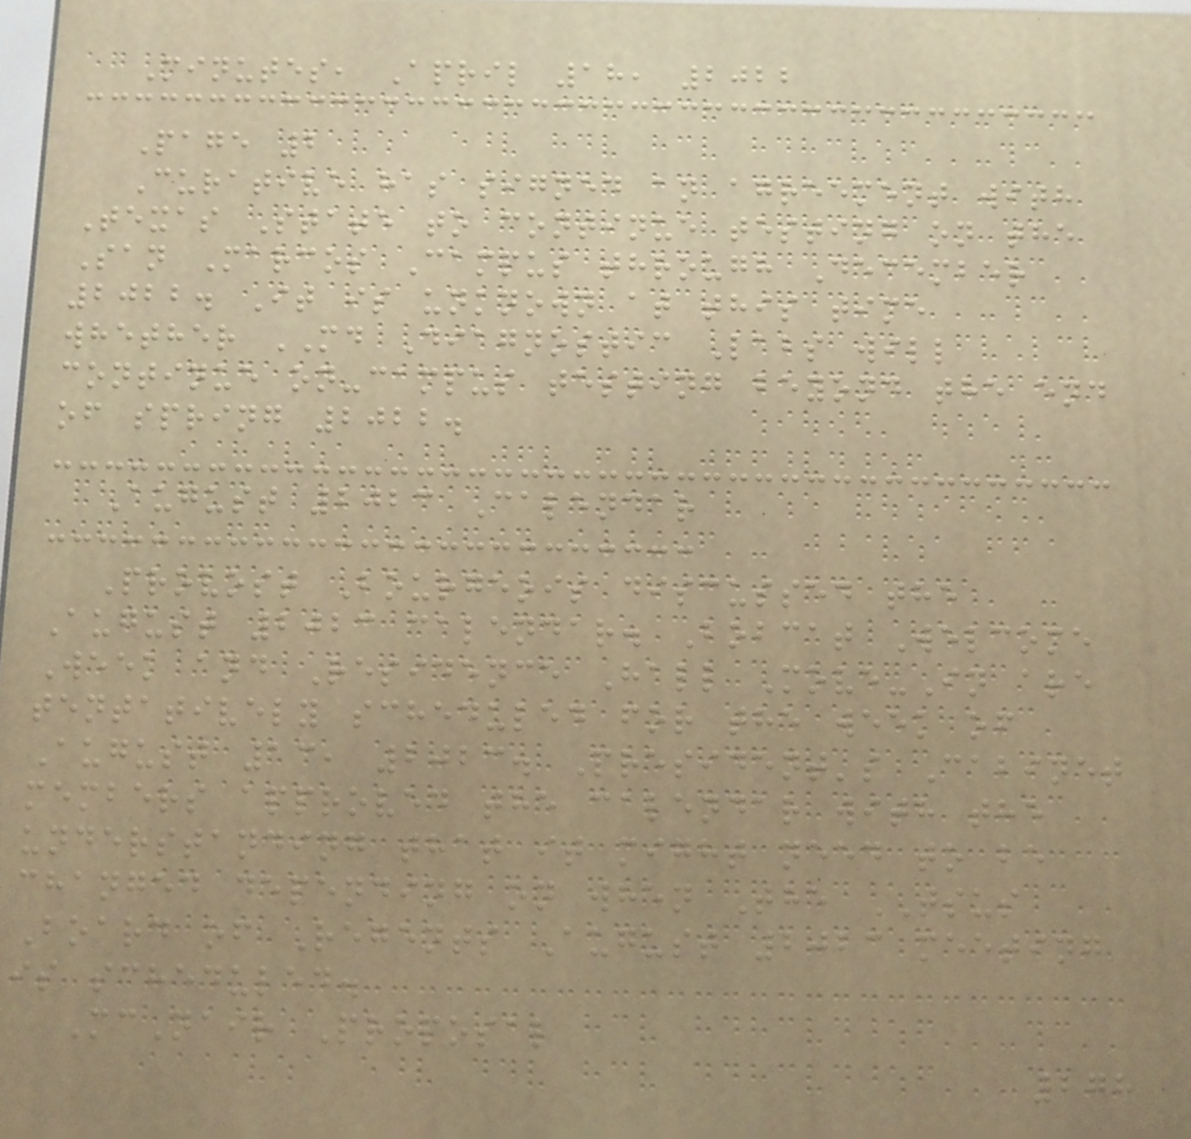Minutes, April 18, 2022
Page 2
Curative has signed an agreement with
Texas State to continue testing on the
San Marcos Campus through December
2022. It is unknown at this time
whether MD Diagnostic Labs will
continue on-campus testing beyond the end
of spring 2022.
August 2023 Calendar
Provost Bourgeois discussed the
August 2023 calendar. Bobcat Welcome
Week and Residence Hall Move-In are
tentatively scheduled for the week of
August 13, 2023. President's Cabinet
members approved the calendar with the
understanding that it might need to be
changed depending on when The TSUS
Board of Regents August 2023 meeting
is scheduled.
McNair Proposal
278
